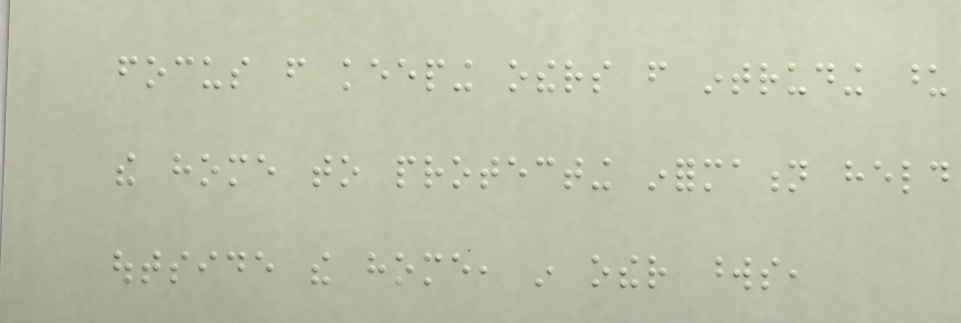focus from keeping others from intruding upon
the home to protecting information held
outside the home, in other words,
